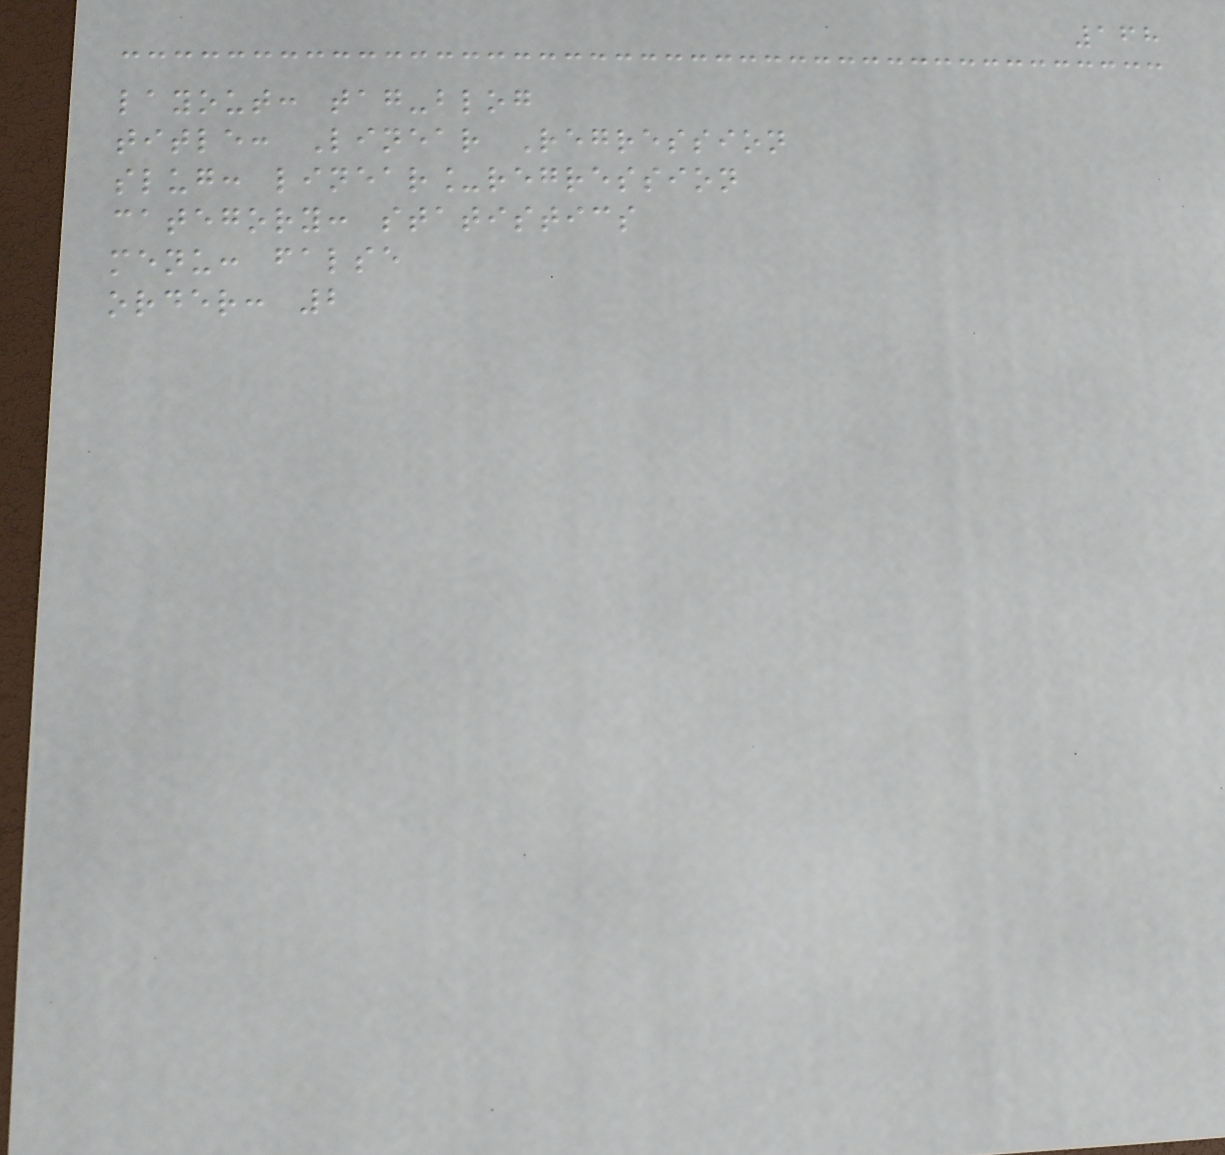168
layout: tag-blog
title: Linear Regression
slug: linear_regression
category: statistics
menu: false
order: 2
